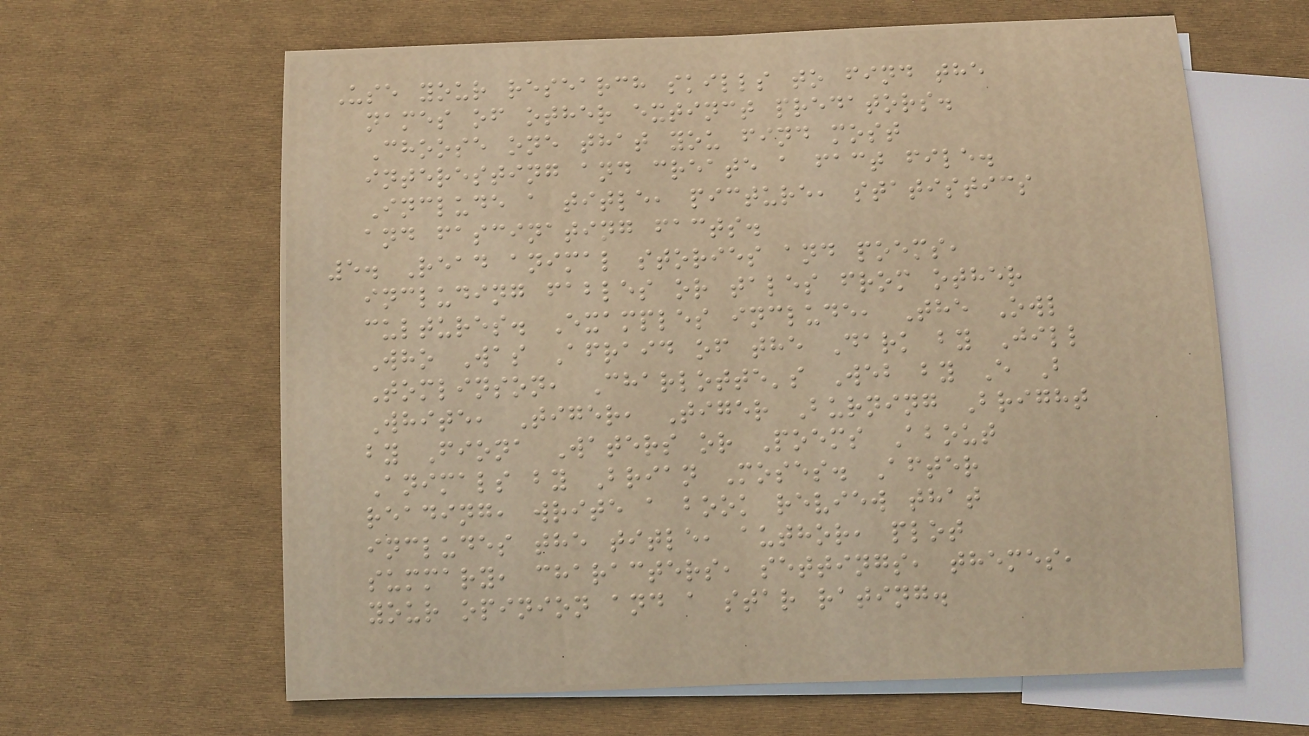Use your research skills to find the
names of other extinct predators.
Choose one that you find most
interesting and create a fact file.
Include a title, picture, statistics
and fascinating facts.
5. Read animal stories and poems,
including fables or tales from other
cultures. Examples include, The Owl
Who Was Afraid of the Dark by Jill
Tomlinson, Charlotte's Web by E B
White, Tiger, Tiger Burning Bright
by Fiona Waters or Poems About
Animals by Brian Moses. After
reading, write a book review that
includes the title, author, plot
summary, characters, settings, themes,
your opinion and a star rating.
